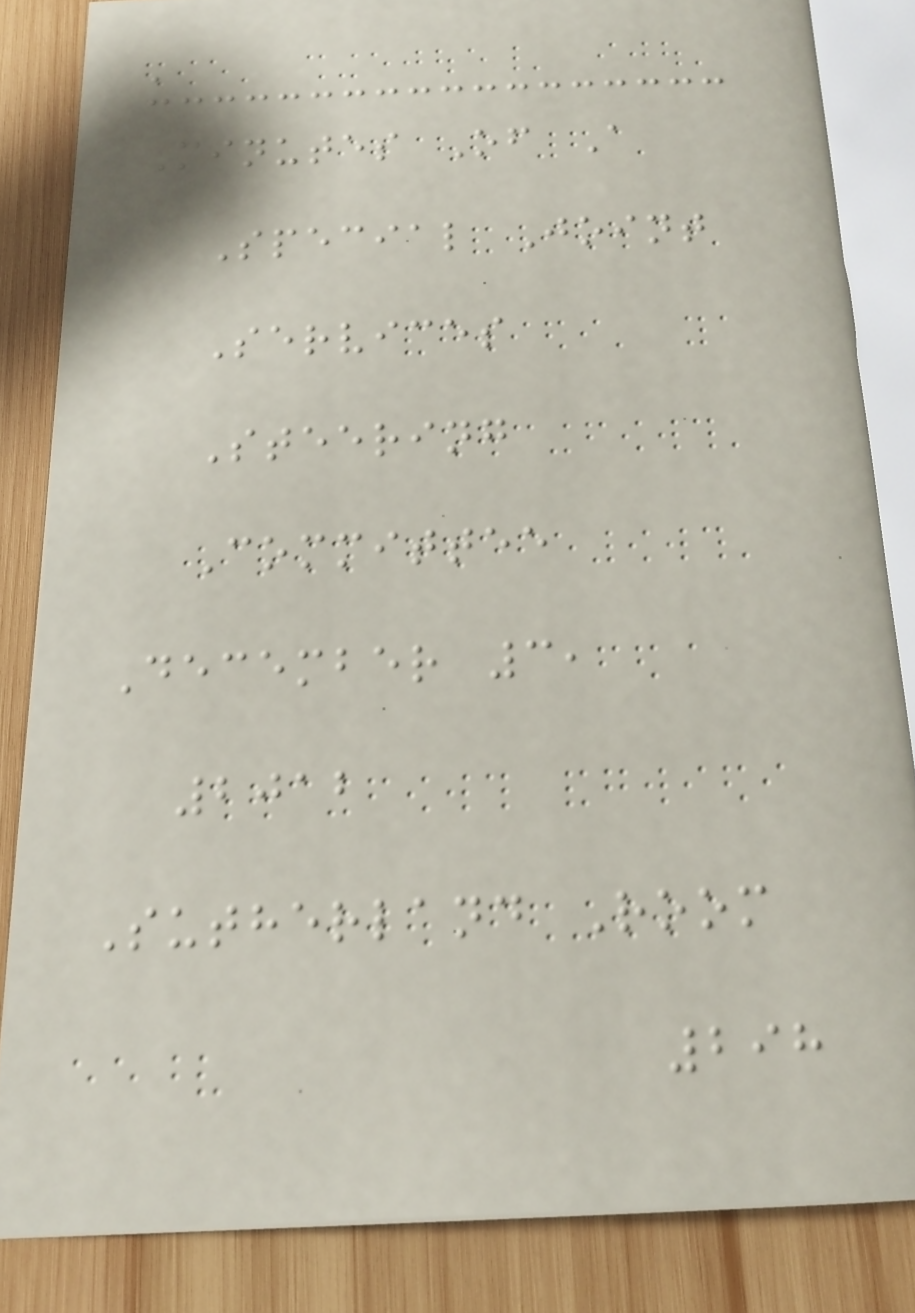'
Minutes Of A
Special Joint
Services
Steering
Committee
December 3,
2012
Sutherland Room
298
